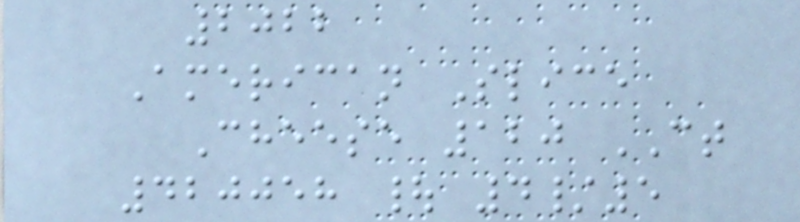2022
American Slice
Cheese 120 CT
420058 | 4/5
